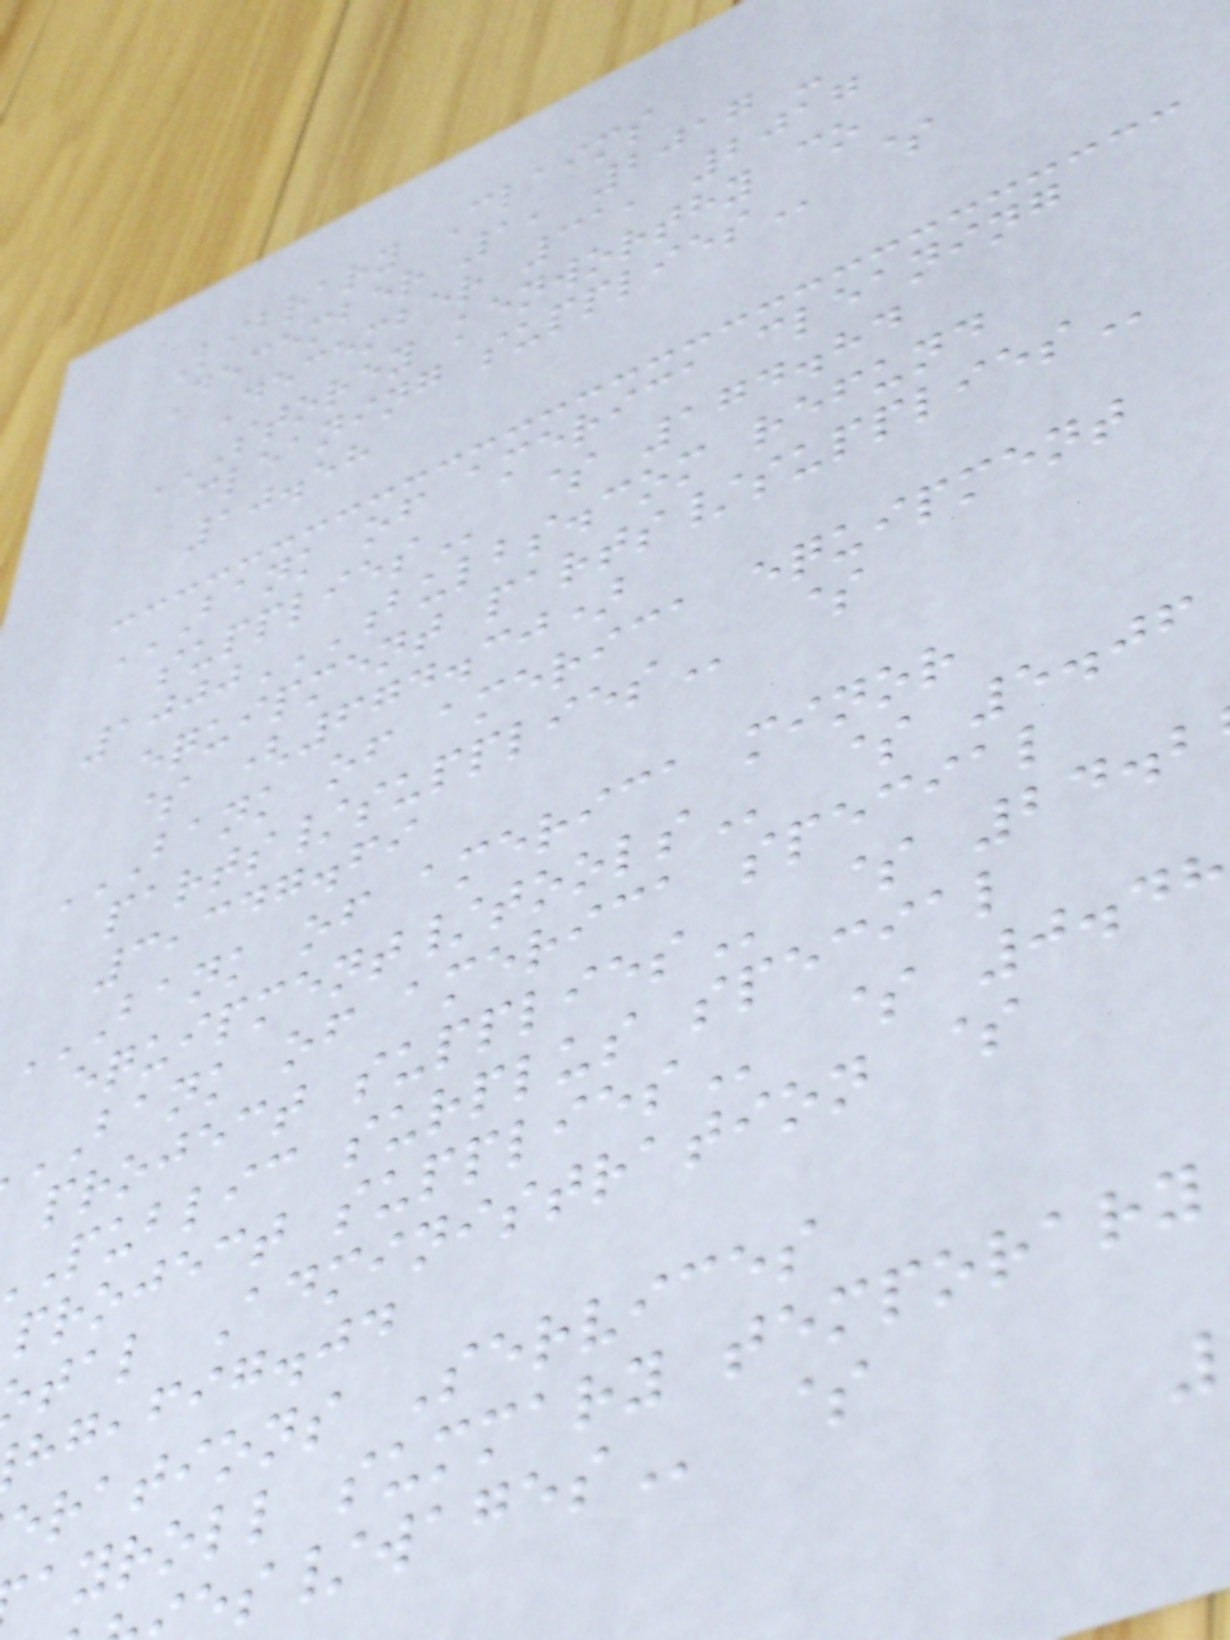Library Claims
December 1, 2017 -
December 31, 2017
STOREY KENWORTHY CO
cleaning
10.58
BANK OF AMERICA CLEANING
$ 174.84
1000BULBS.COM REFUND
equipment
$ (674.30)
BANK OF AMERICA EQUIPMENT
3,347.69
BANK OF AMERICA MINOR
$ 5.06
BANK of america special
project
public surplus special
project
tal Administration $
,fig.jd
erations Services
ayroll summary temporary
